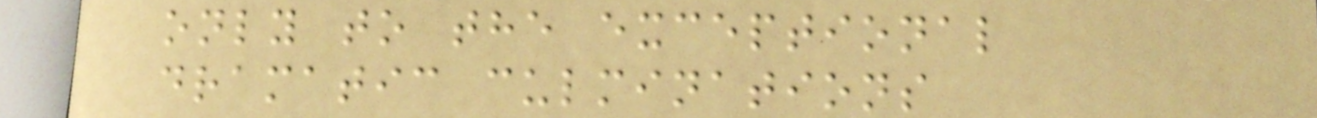only to the exceptional
dramatic culminations
